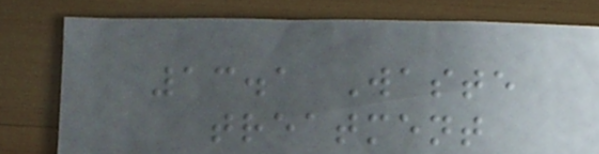13.1 Waste
treatment
